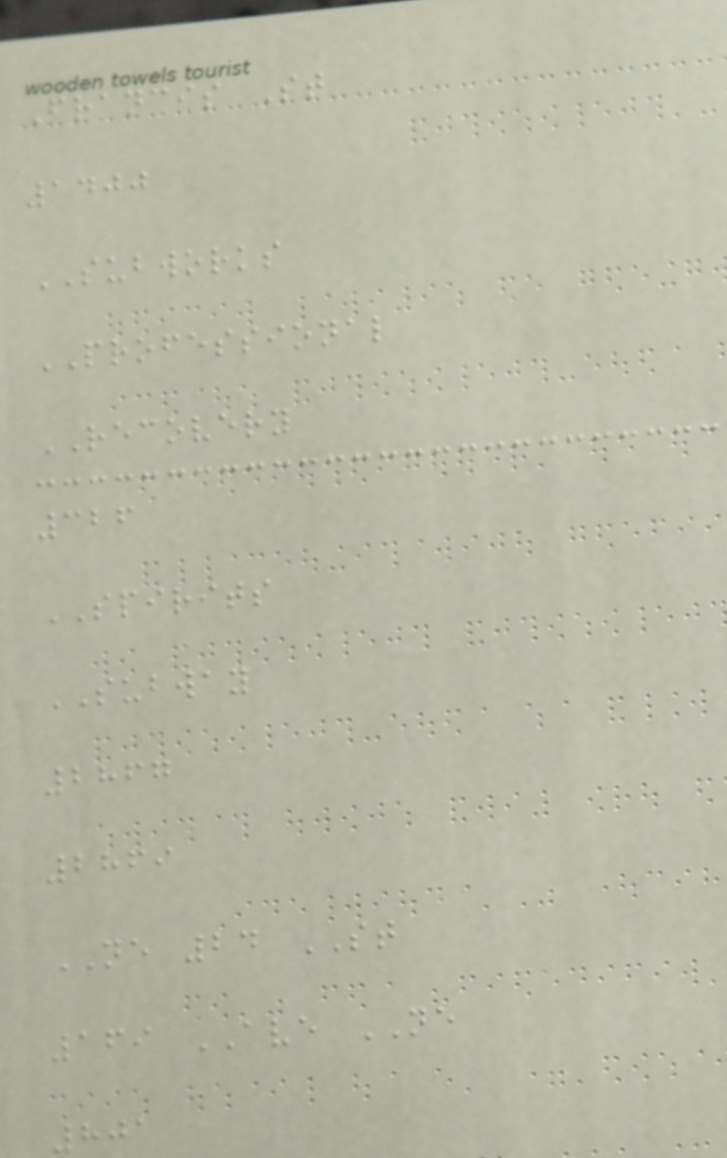Francis St
1400
SUBWORKS
PROFESSIONAL
RECOVERY
326
SPIRITS
SUBWAY
2867
2869
NE 24 ST
169 AVE NE
801
